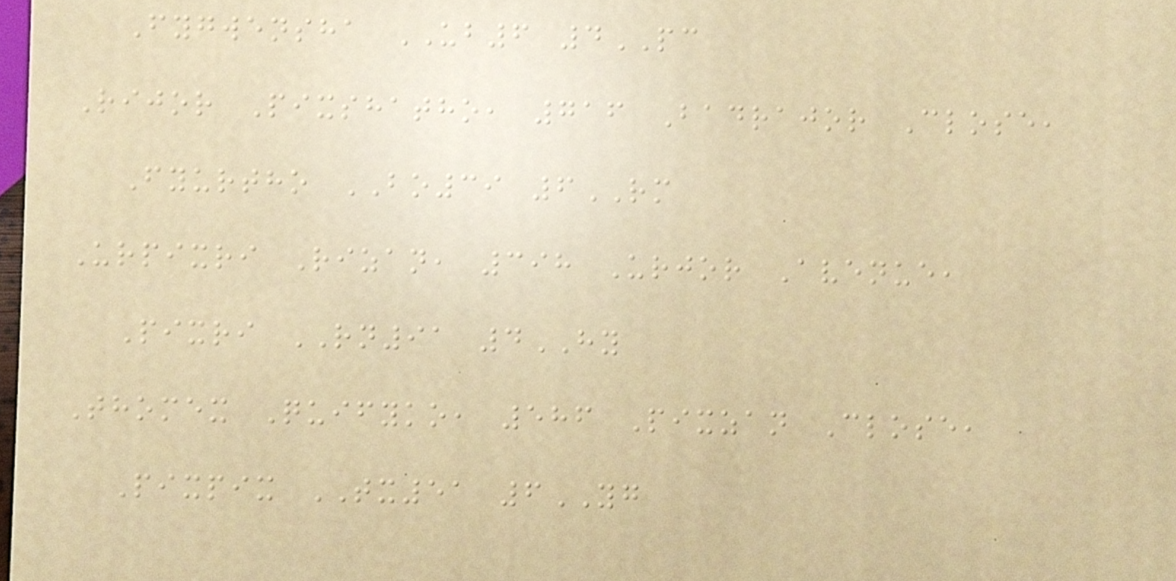Fygwensha UB6 4PC
Rijor Pixshatho, 716 Badrajor Close,
Fyurtho BO39 6RM
Urpixri Rizan, 398 Urjor Avenue,
Pixri RN91 4HY
Thomex Quifyko, 586 Pixzan Close,
Pixpix TX51 6YG
